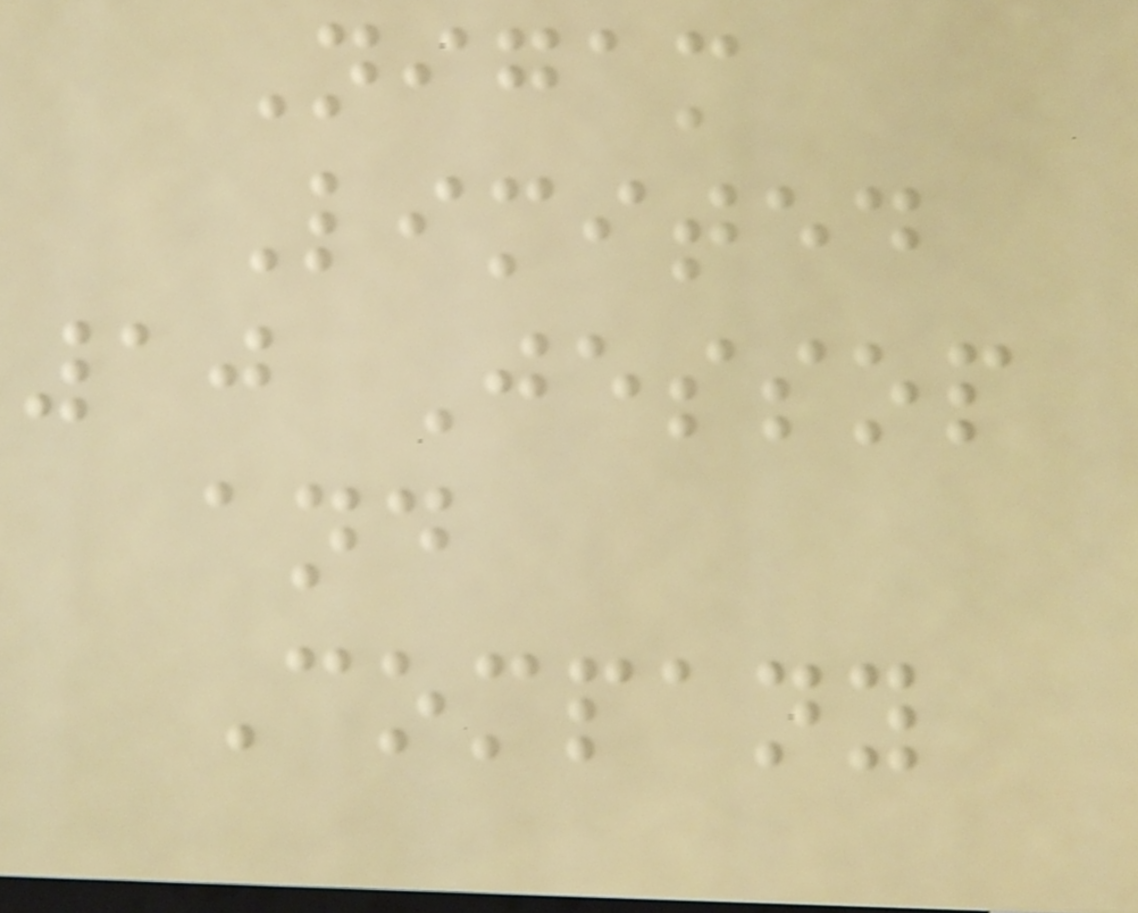Nigam
Limited
10 Jessop
and
Company
